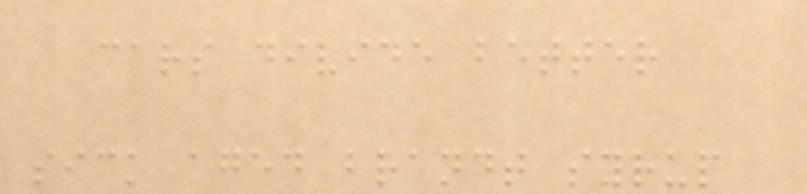cars divide better
sick aged brandt syrup
